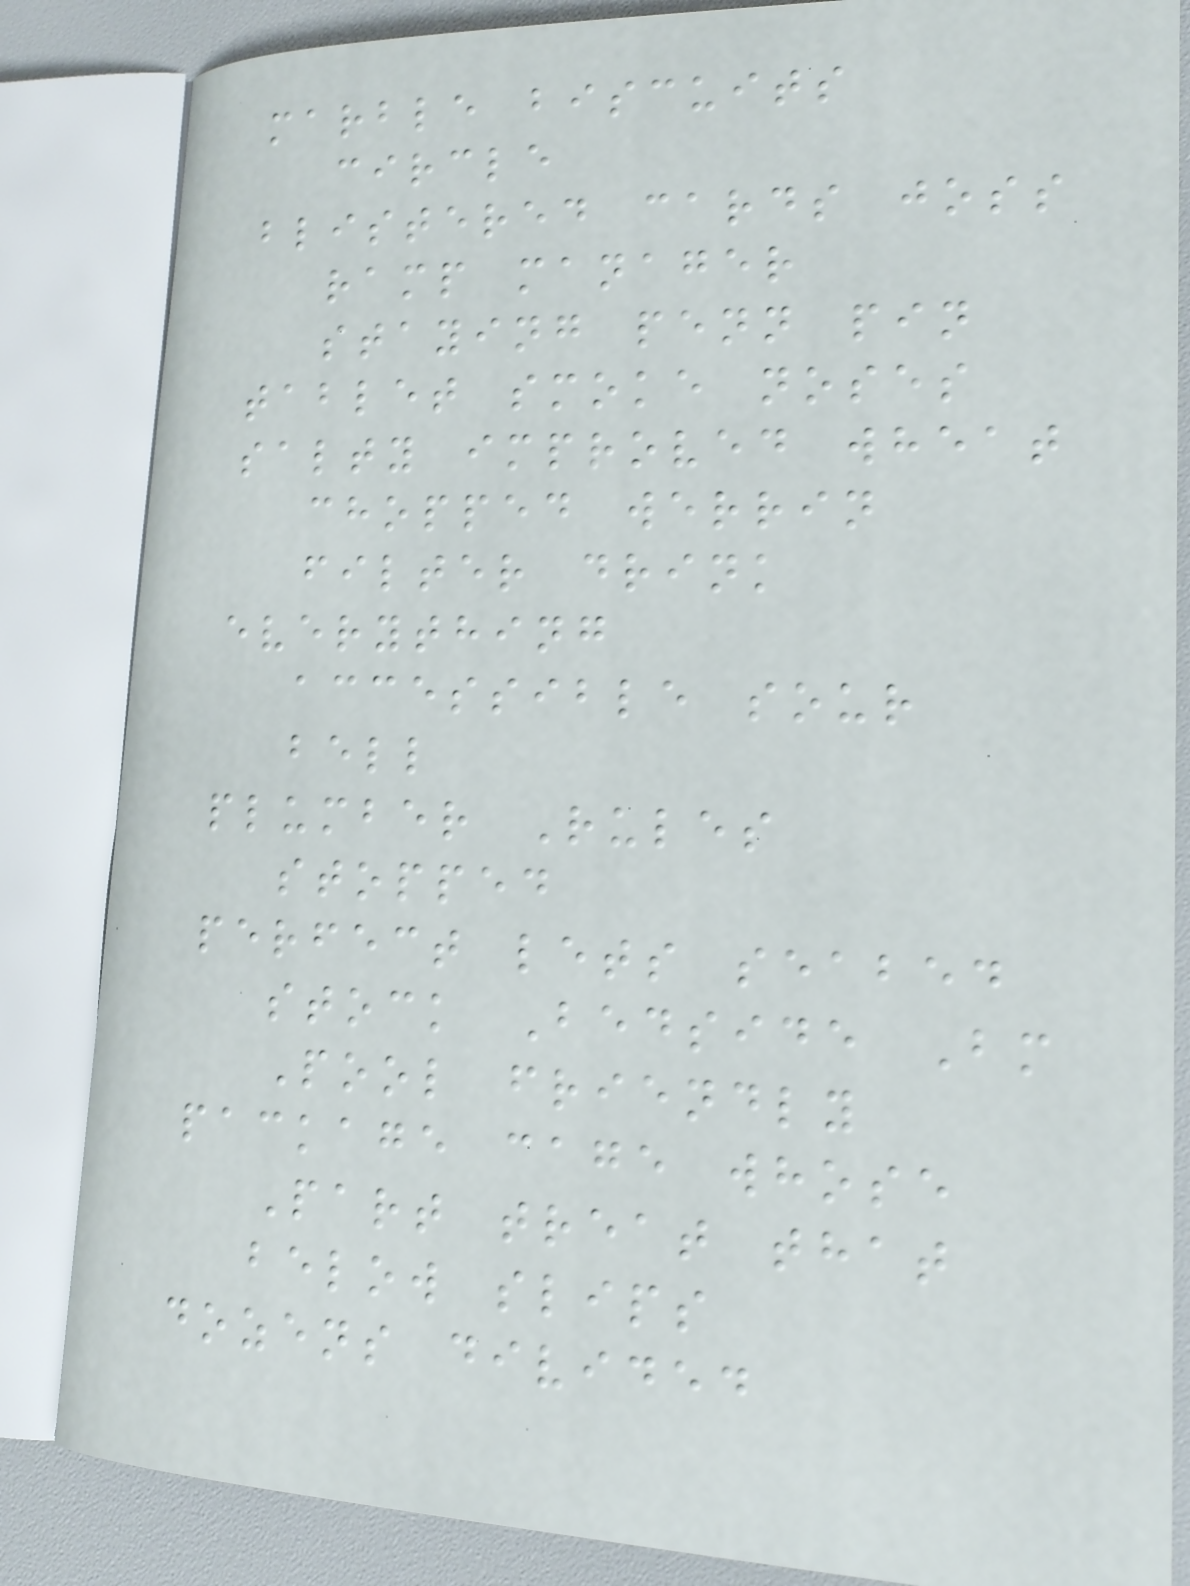marble biscuits
circle
blistered cards joss
ramp manager
staying penn pin
tablet smoke noses
salty improved wheat
chopped werrin
filter drink
everything
accessible sour
bell
plumber Rules
stopped
perfect lets seabed
stock Bedside Bm
Pool friendly
package cage whose
Part treat that
below slips
dozens divided
